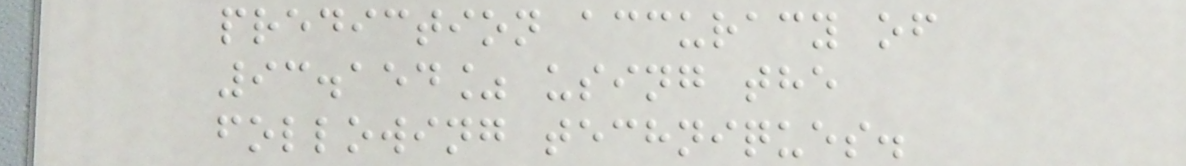prediction accuracy of
93.154% using the
following techniques.
